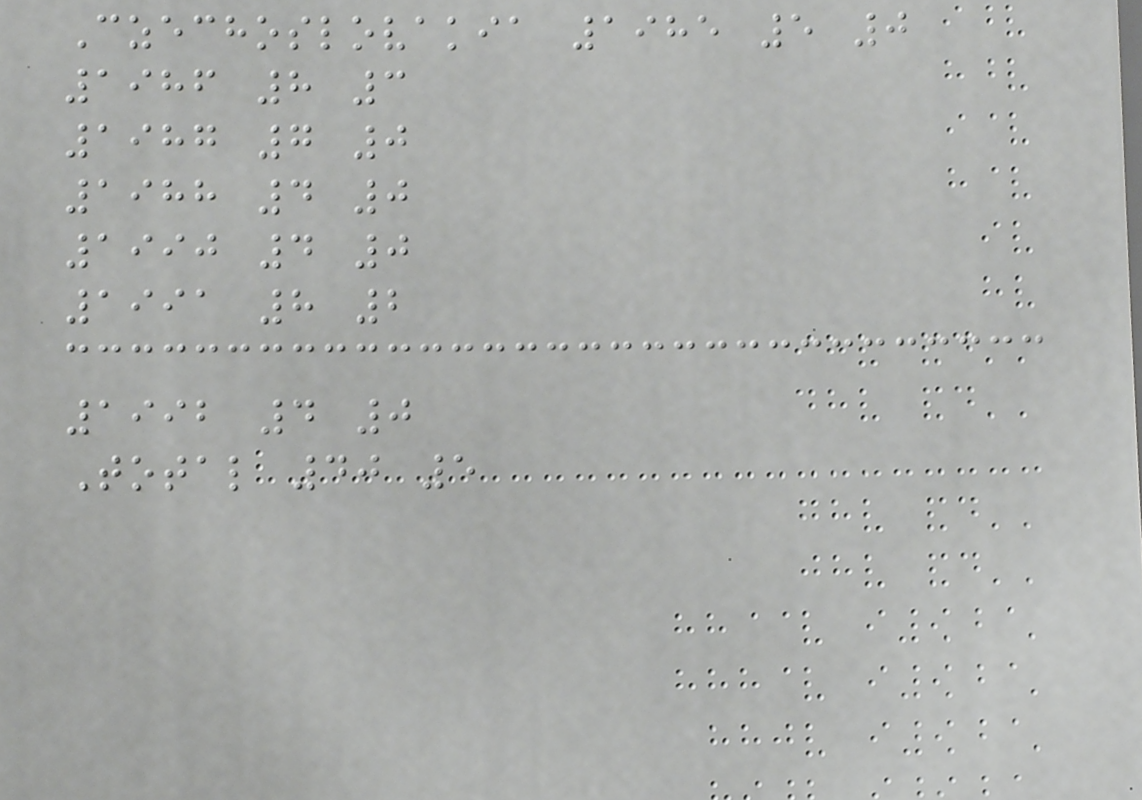Czechoslovakia 1985 5 0
1986 8 3
1987 7 0
1988 4 0
1990 4 0
1991 8 2
1992 4 0
Total 40 5
